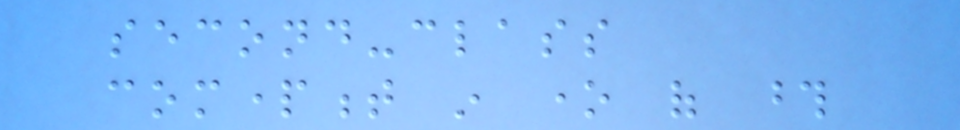second-class
compartment in one of those
